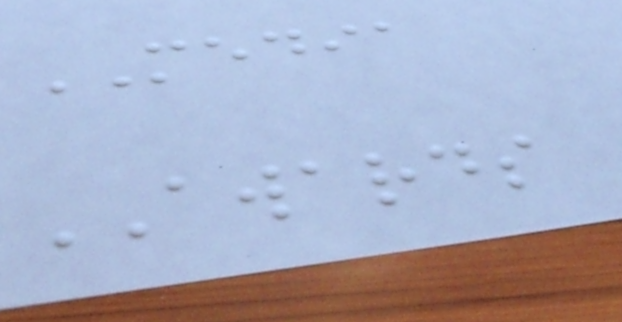MEDIA
AWARDS
